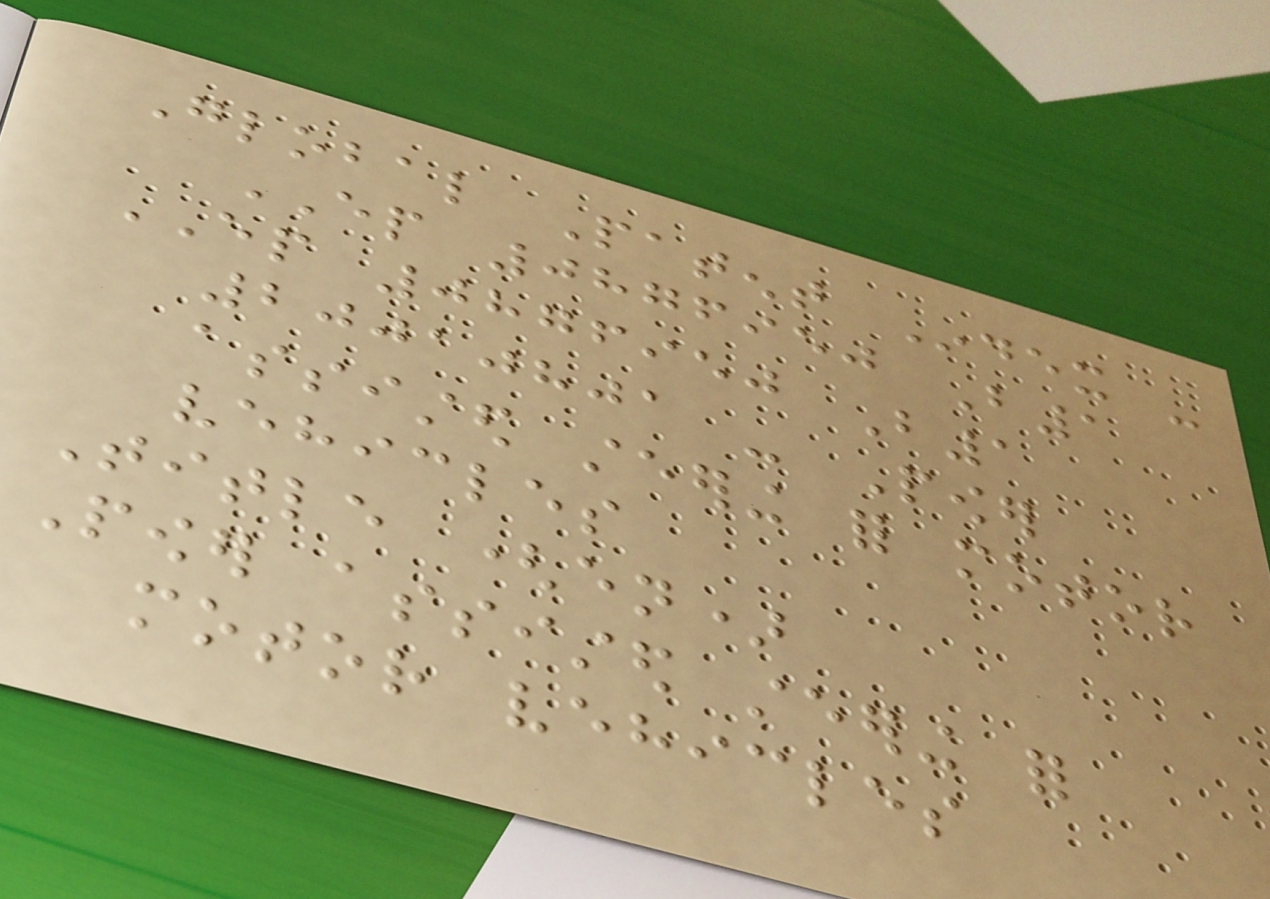Global Patent Index -
EP 0876950 B1
EP 0876950 B1
20010801 - Power
assisted steering for motor
vehicles
Title (en)
Power assisted steering for
motor vehicles
